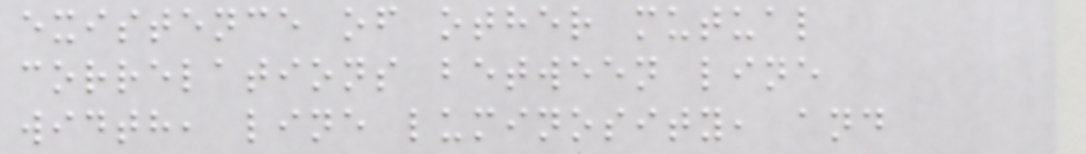existence of other mutual
correlations between line
width, line luminosity, and
